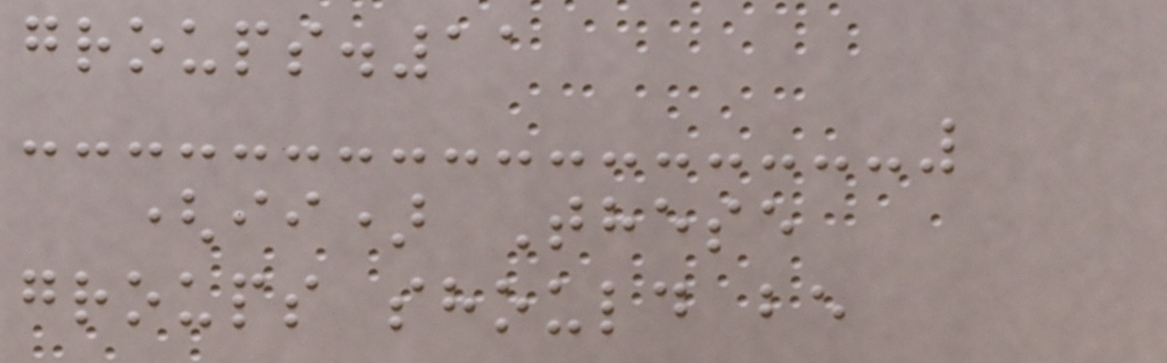groups.11
(ii) These
groups should be
